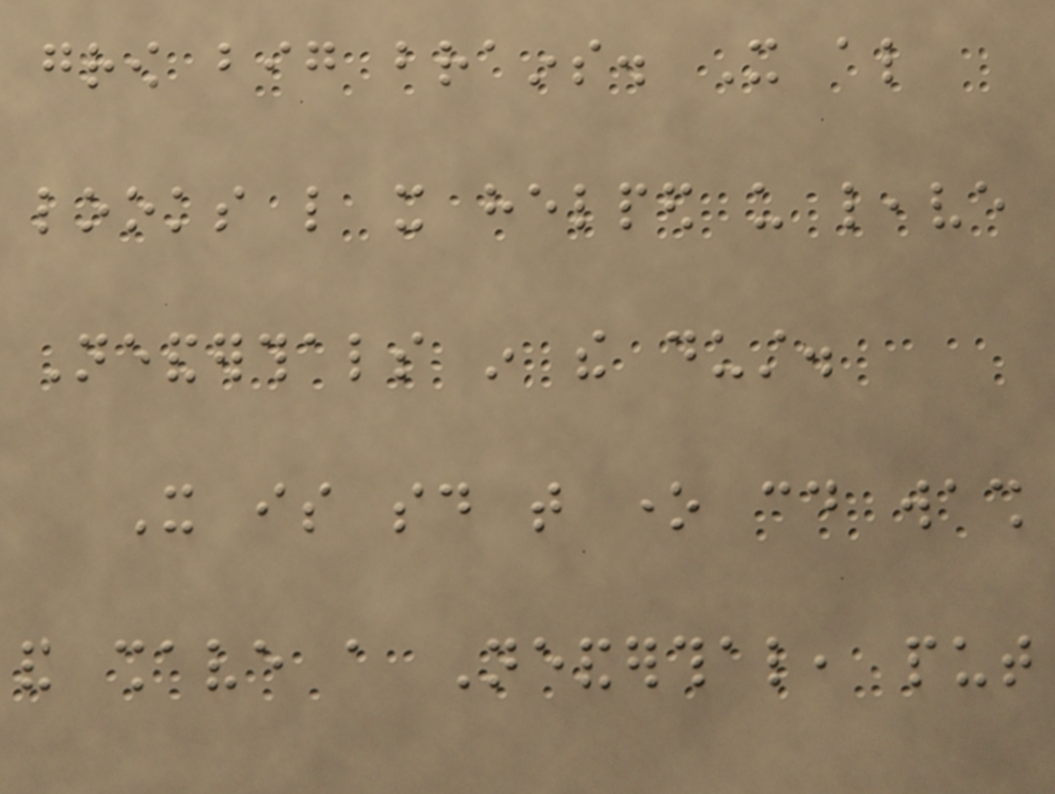grow big brains. It also
looks like it helped us leave
Neanderthals in the dust.
It is said that one could wash
and shave a Neanderthal, put
